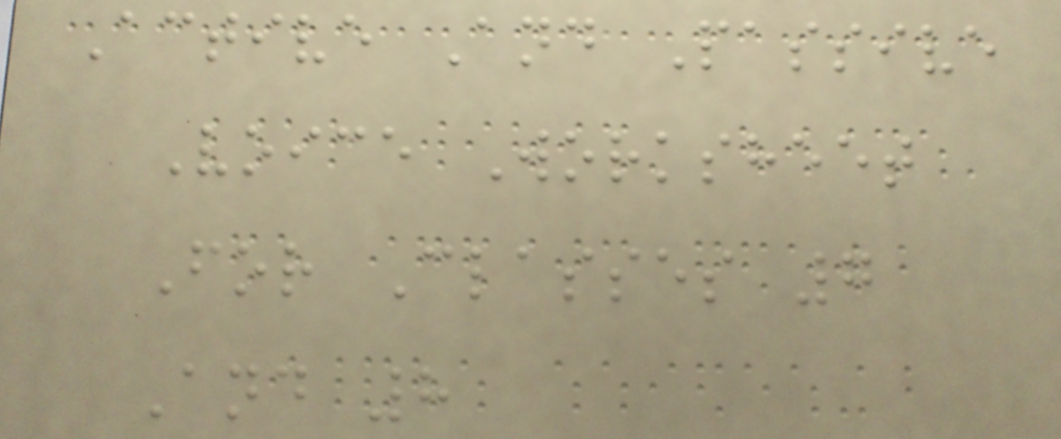Active And Passive
Voice Worksheet
For Classes 7
And 8
